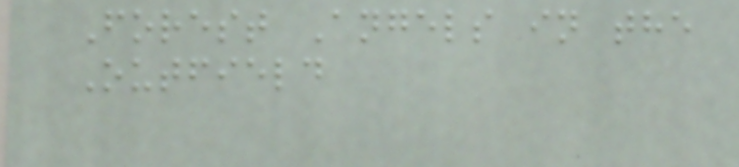Forest Angels in the
Outfield
